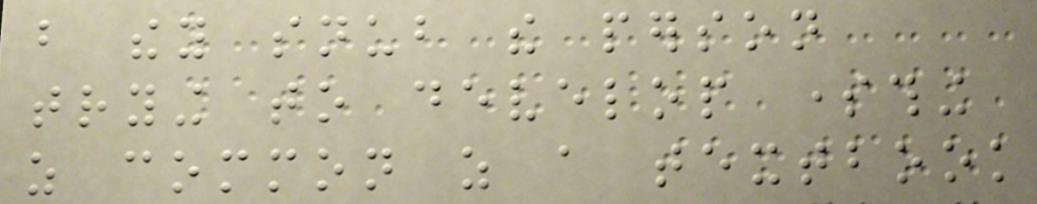but they snub the person
trying to develop something
as common as a textbook
